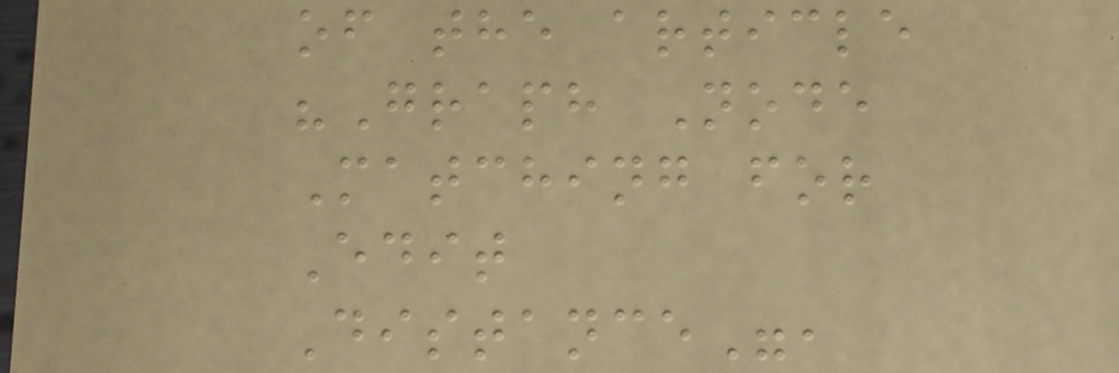of the article
"Graph Node
Matching for
Edit
Distance",
